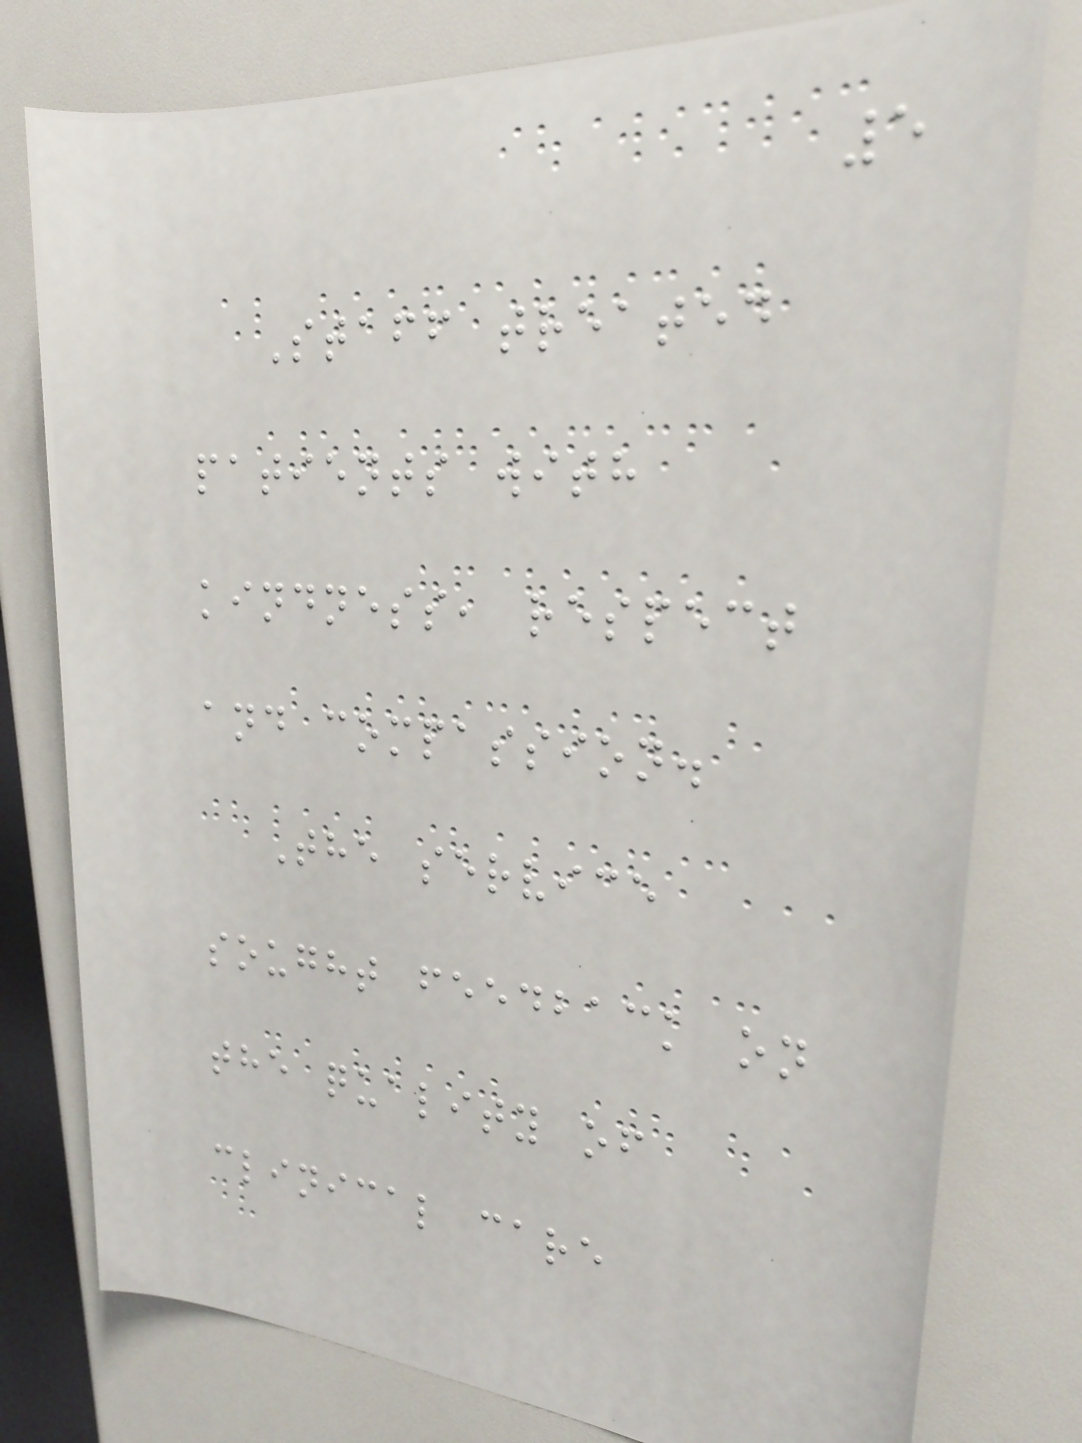5
Staff treated
patients with
kindness, respect
and compassion.
The service
sought feedback on
the quality of
clinical care
